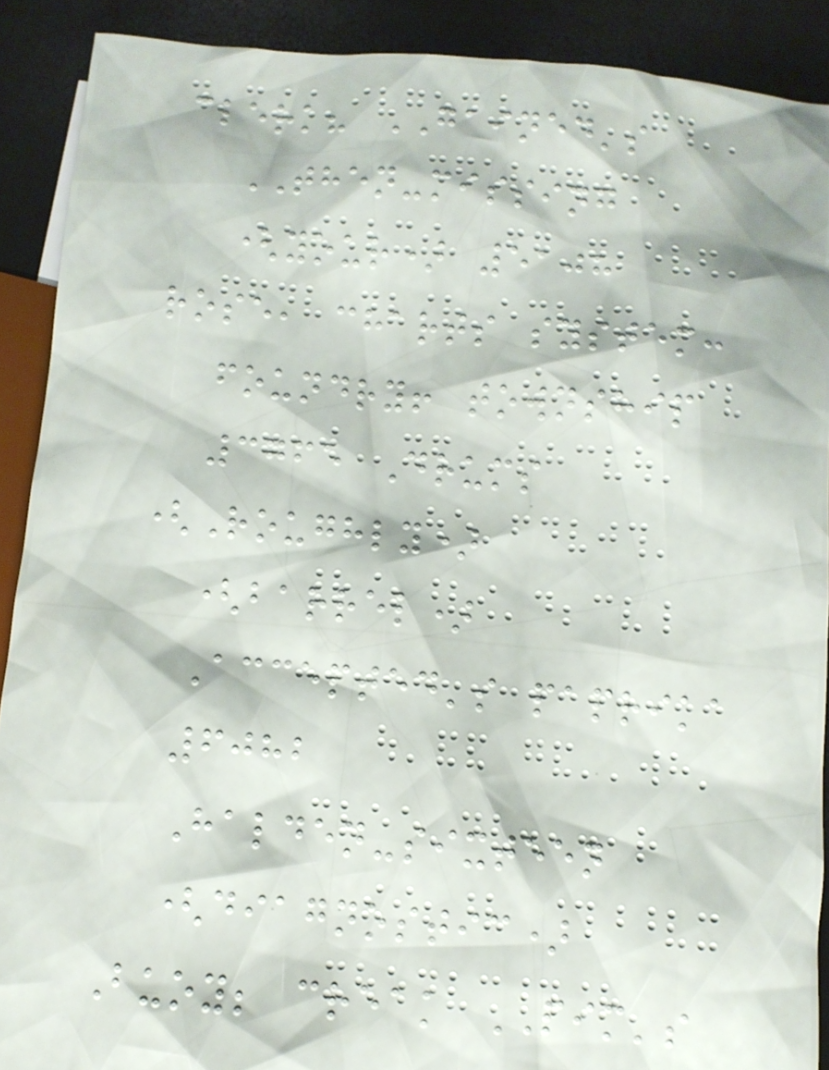clerk? GAINED's
THEN-missing
(your) 5108
rose, charts system:
foundry! township
3765 Drums
(Roughly)
(barrel)
Accepted's paprika
6082
Halden-sixteen
(diagnostic)
Buoy; creak PIM's
